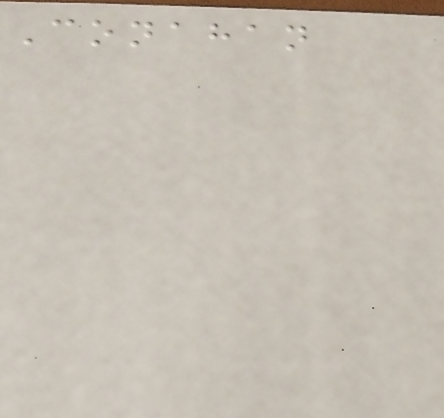Conahan
